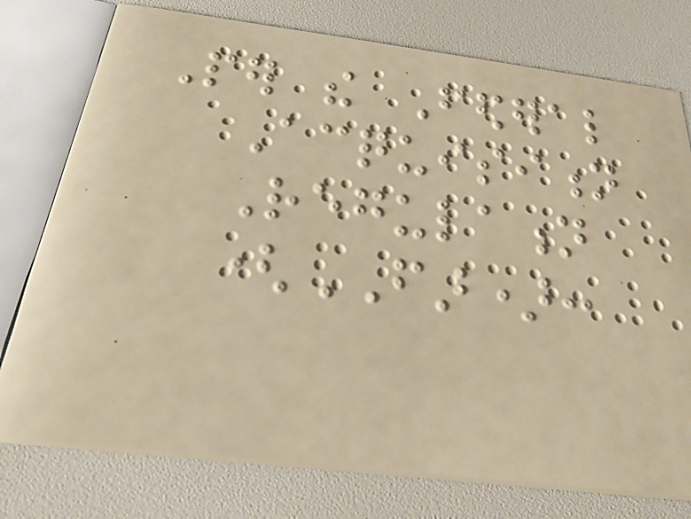Per the Federal
Acquisition
Regulation
(FAR):
